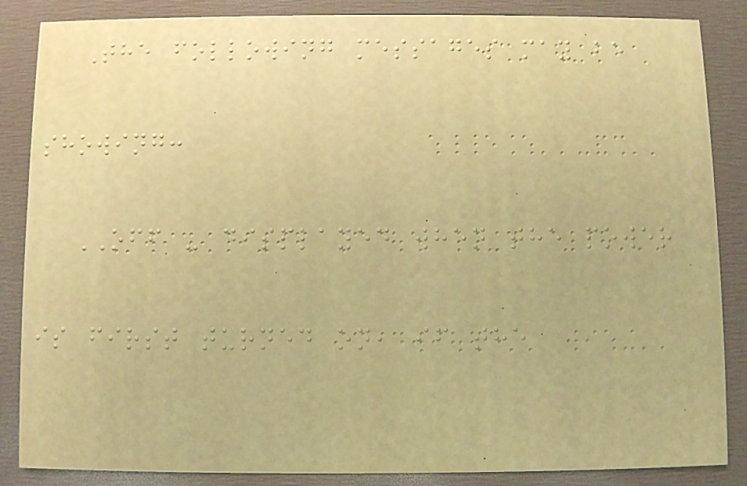The following messages may be
showing:
OFF - displayed when the power
is first turned on, if the
